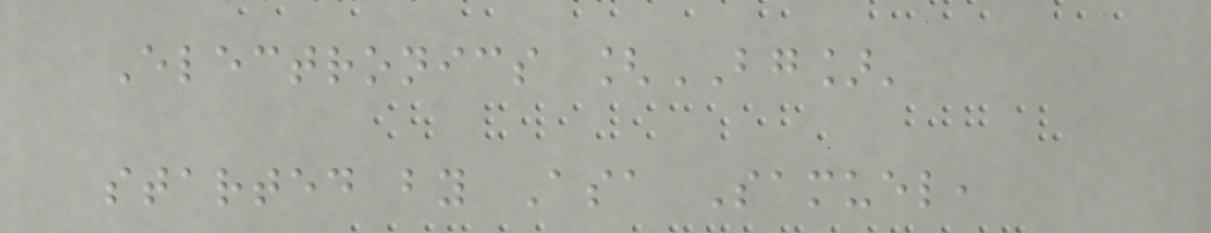Electronics [BG]'
started by Asa Samuel,
